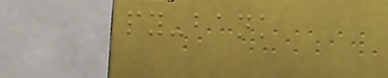py-bank
